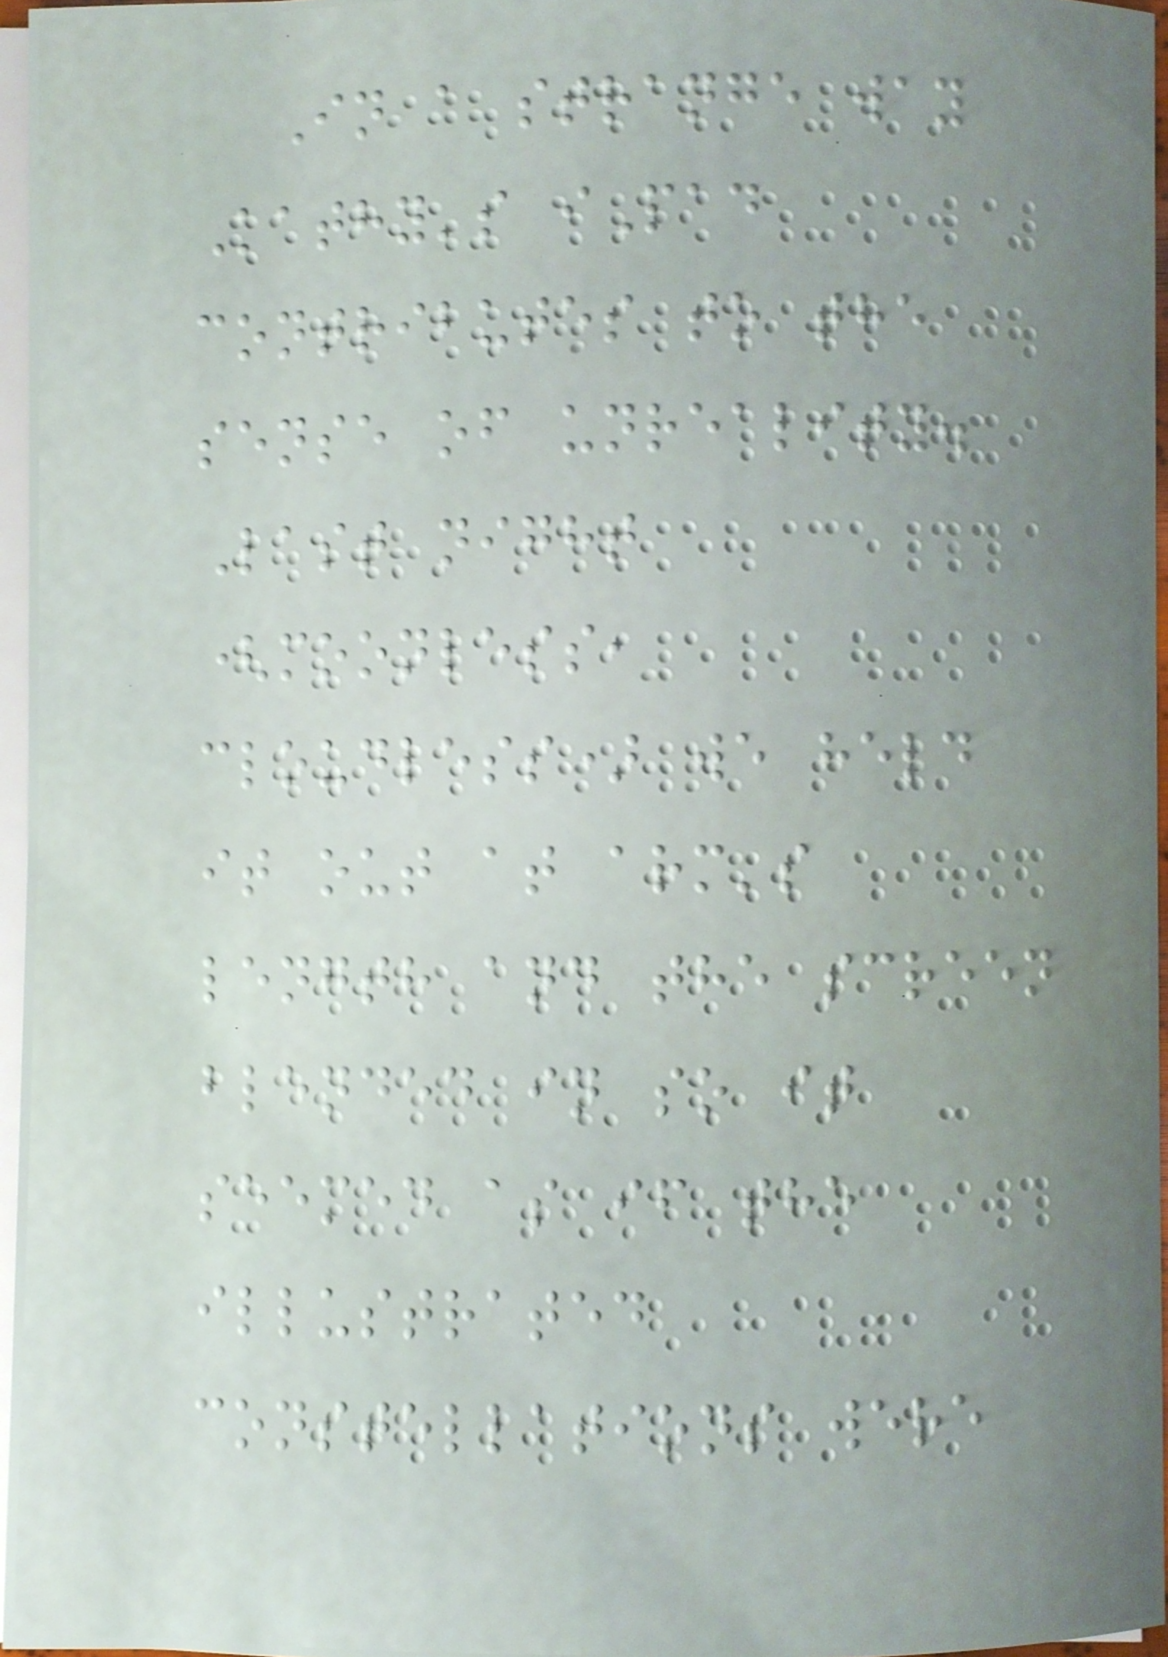In a strange way
Kathy's iPad
contributes to the
sense of unreality.
Last night
(moonless,
cloudless) we held
it out at arm's
length and the screen
blended in so it
seemed as if the
illustrated
constellations were
